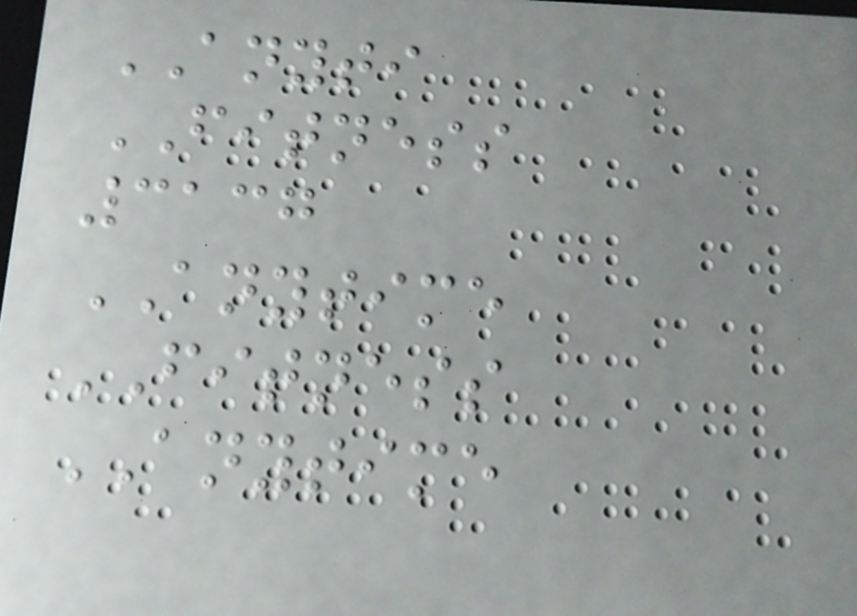ANYTI
FITNESS
3137
ANYTIME
FITNESS
ANYTIME
